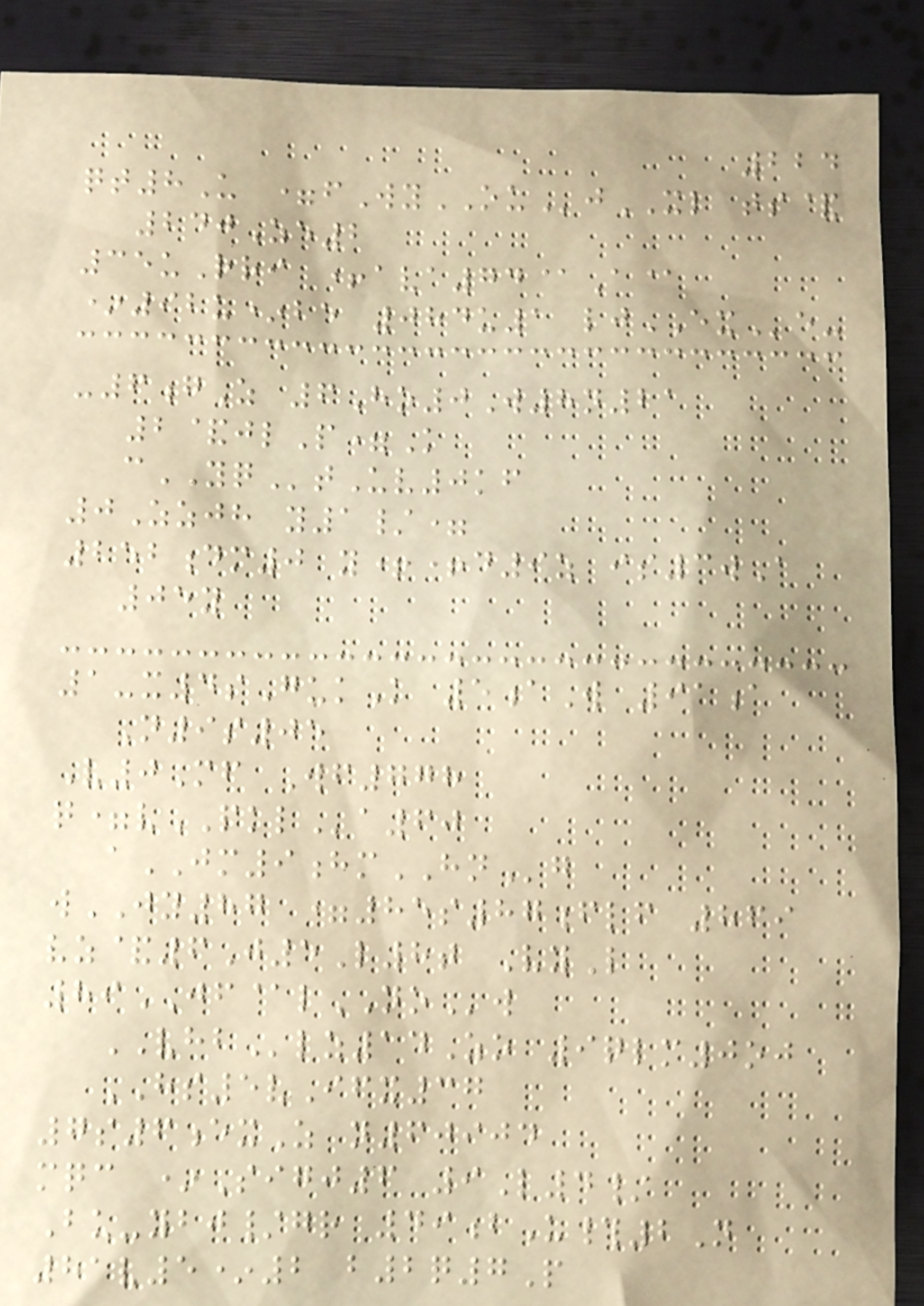224
qt8U =fWyOUjXL ts&
240Ze2
35uRri +ava74@A@
*92u*be 084u1 ljEXe-
-6gZ 6Ho0W8n21
2&jlP=K
cYQtUv0kf
0Zzjh y1/=
252dm0 y++d9z is3wA
05y
1-x4sGukK 5aW 91a
N9s05
V0Mf Wf778
q=vPKLa60
aJM9hmHNg
wJY87 =85s87flf 869
vz&6J5L8t VyL
89JF@lNOw
VHBlz14Zo 9qlm0oj
HS5vIfx37
7s6exZ n60904
mqc *Sigj6 9L4/
Bu-ybj/gr 49bU#2N
81v5*2 b2q7P
